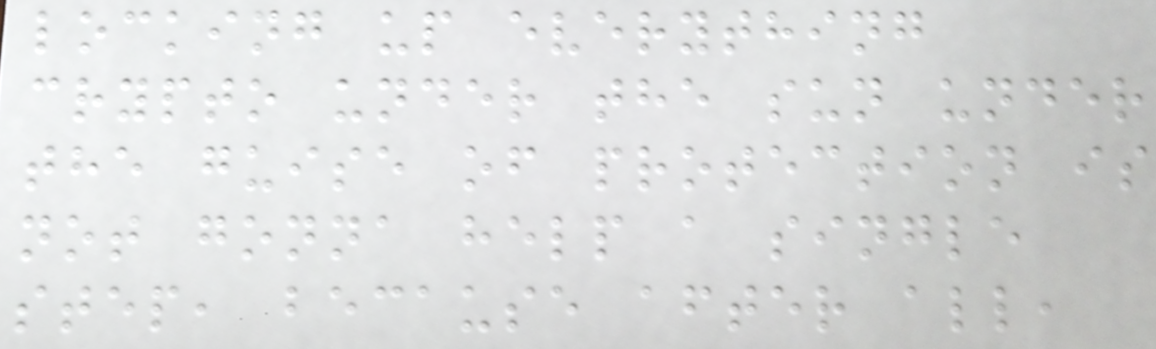locking up everything
crypto under the sun under
the guise of protection is
not gonna help a single
step, because after all,
